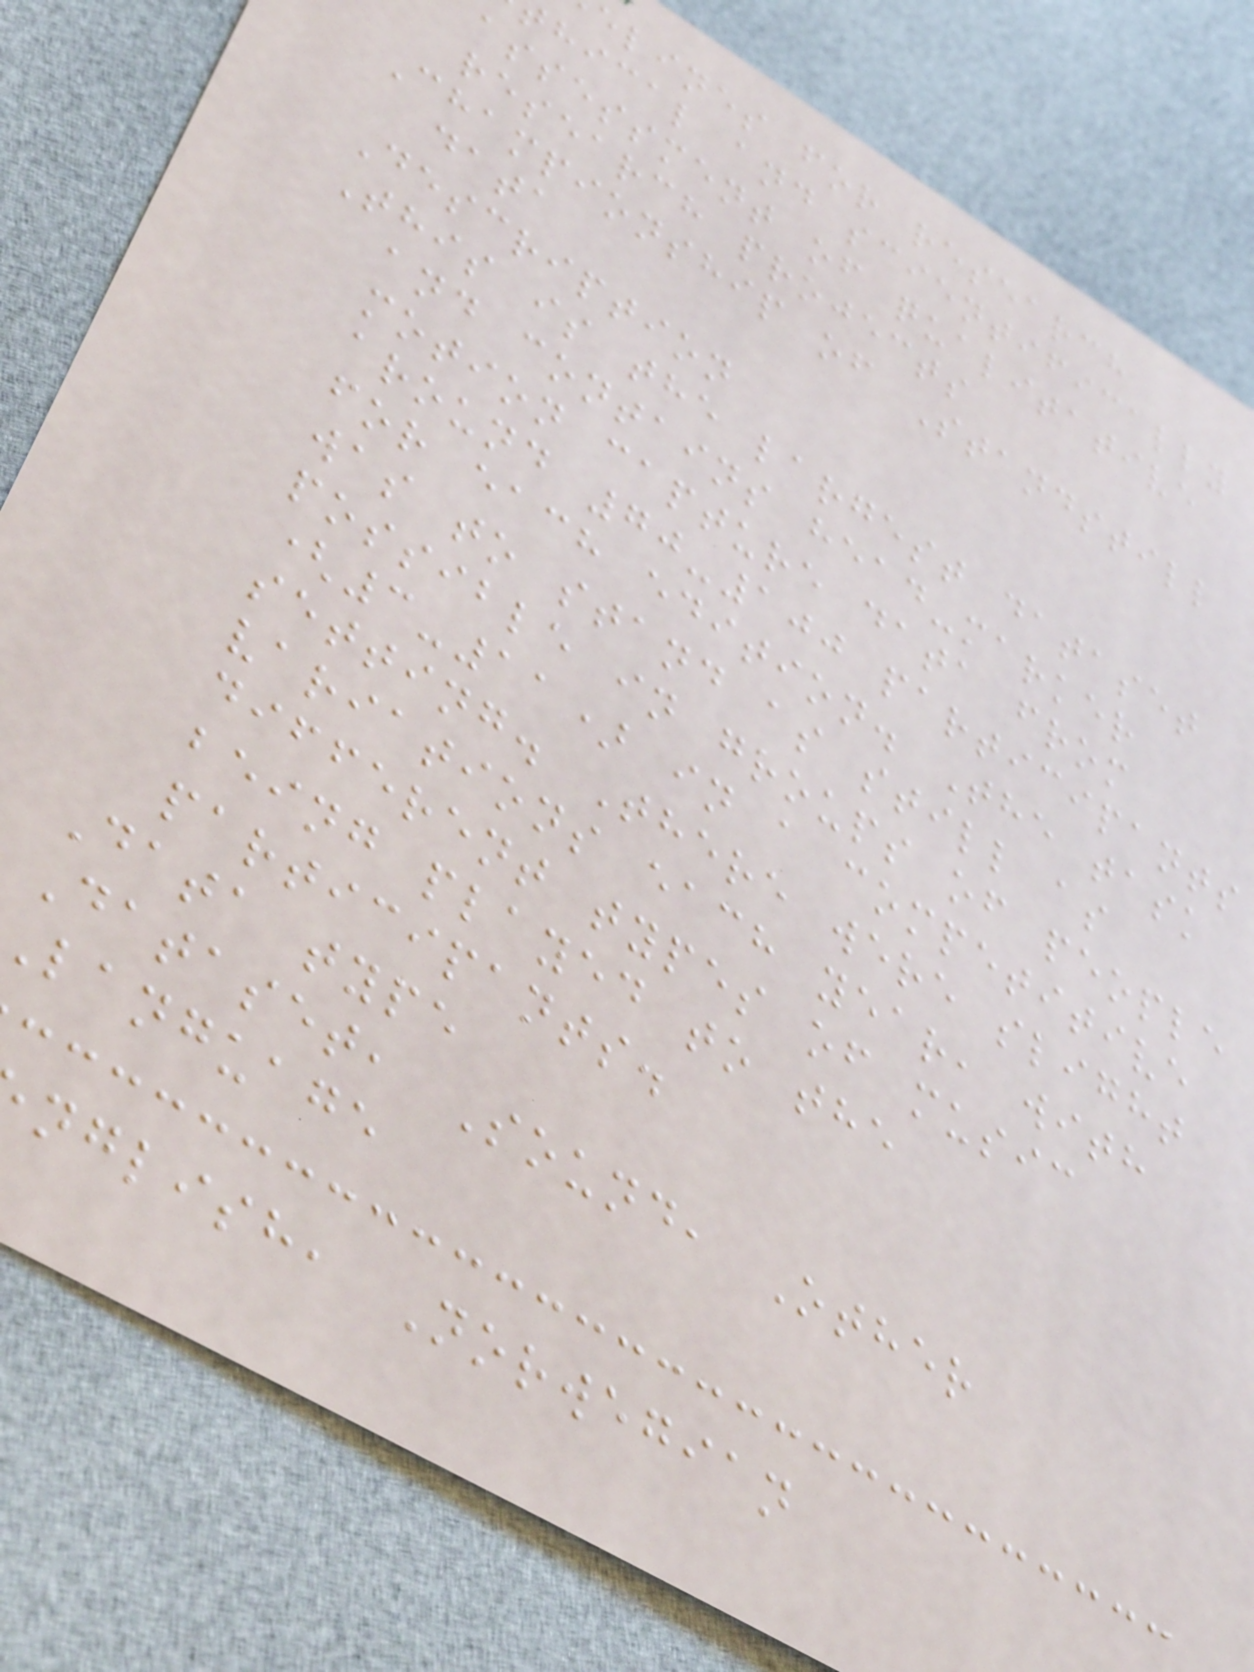elines for research
hical and scientifically
assessment of qualitative
research projects
Championship of Standstill
data
Description
This is the largest dataset
and contains head-marker
motion capture data from
around 70-100 participants
for each edition. The task
was to stand as still as
possible in groups of people
(3-11) in a competitive
setting. There were slight
variations each year, with
different types of music
being played to the
participants.
Data type
Dataset, Sound, Other
language
nglish, Norwegian
